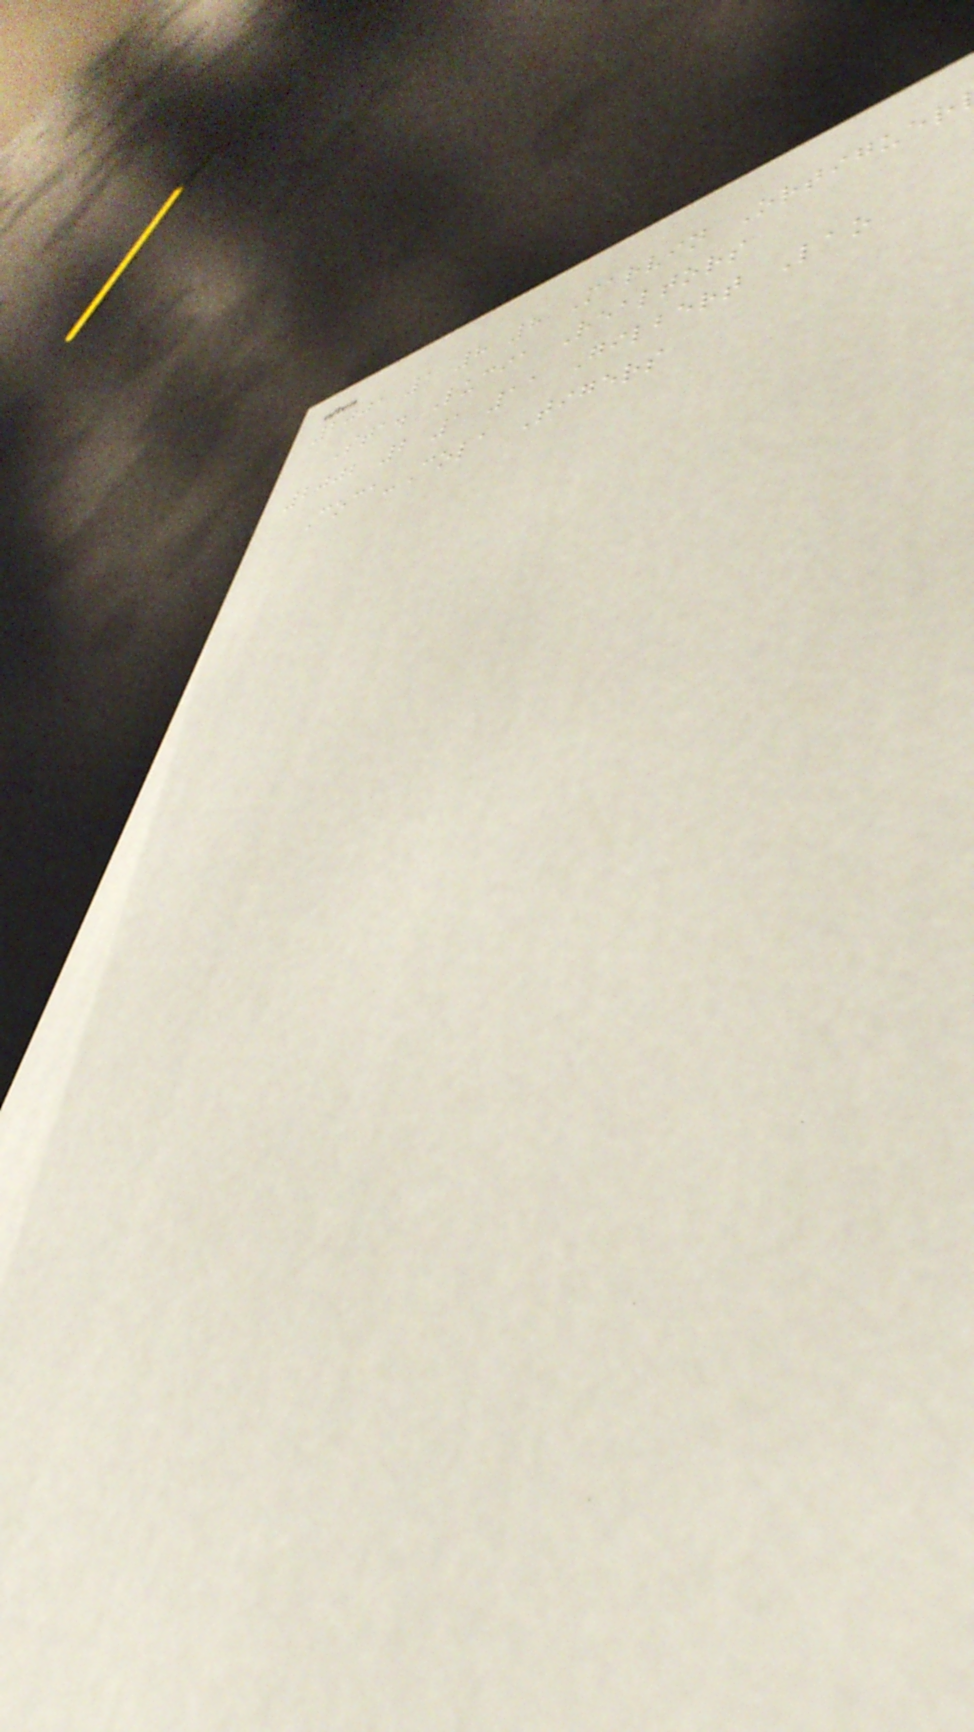2001 1 8 8 Marvin Ortiguer
Sta. Lucia Realtors
2002 2 1 11 Gilbert Lao
Coca-Cola Tigers
